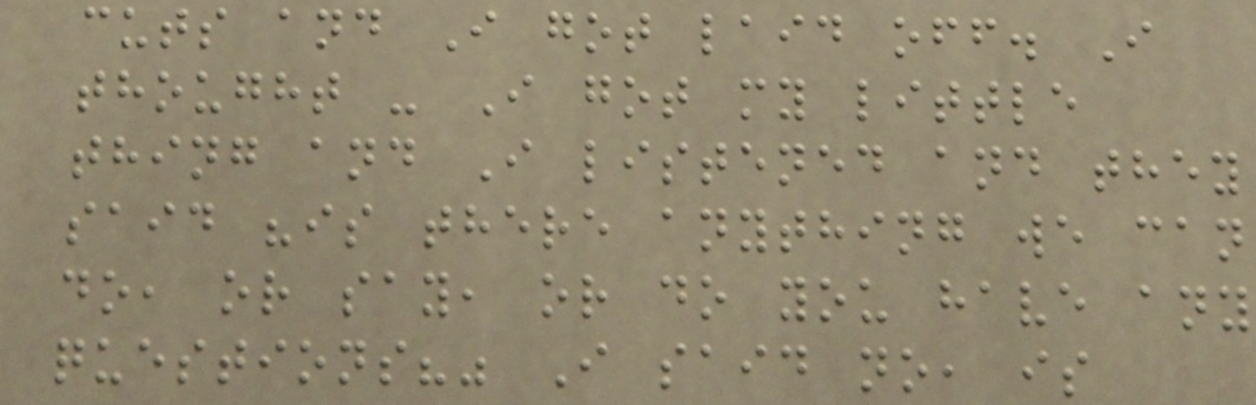cuts and I got laid off. I
thought - I got my little
thing and I listened and they
said "is there anything we can
do, or say, or do you have any
questions?" I said no, is
